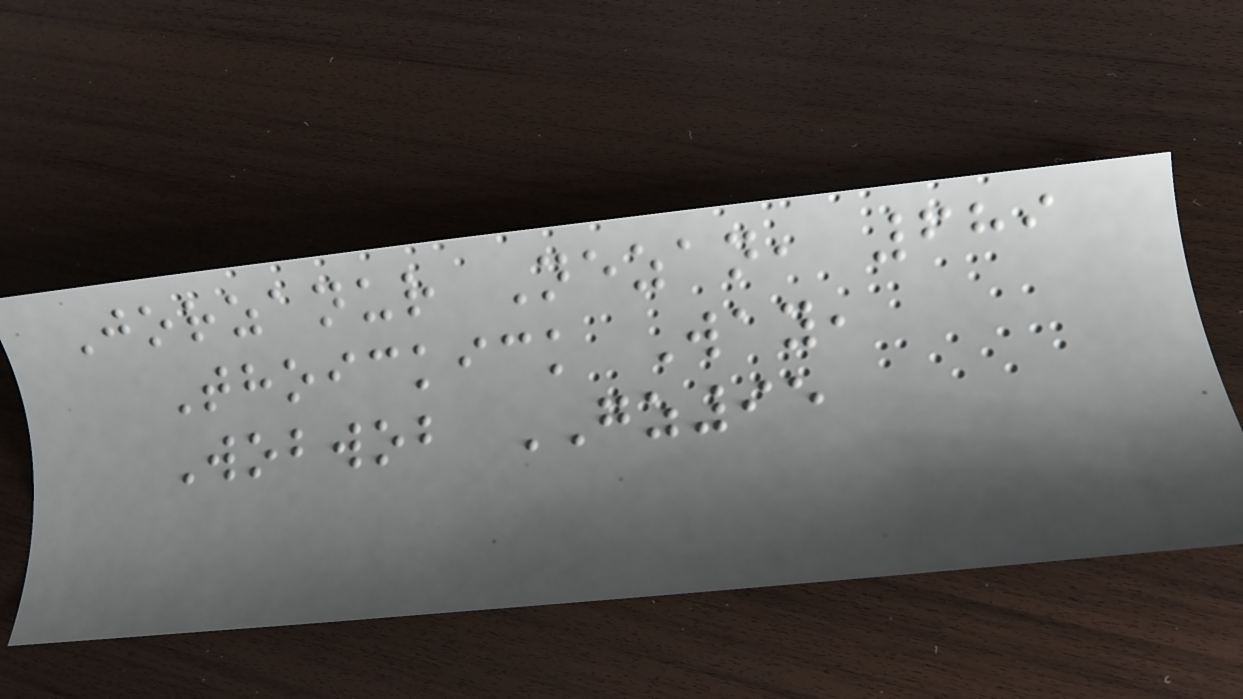Jorzanur Nezan, 689
Thoickick Way,
Wobwob GZ95
